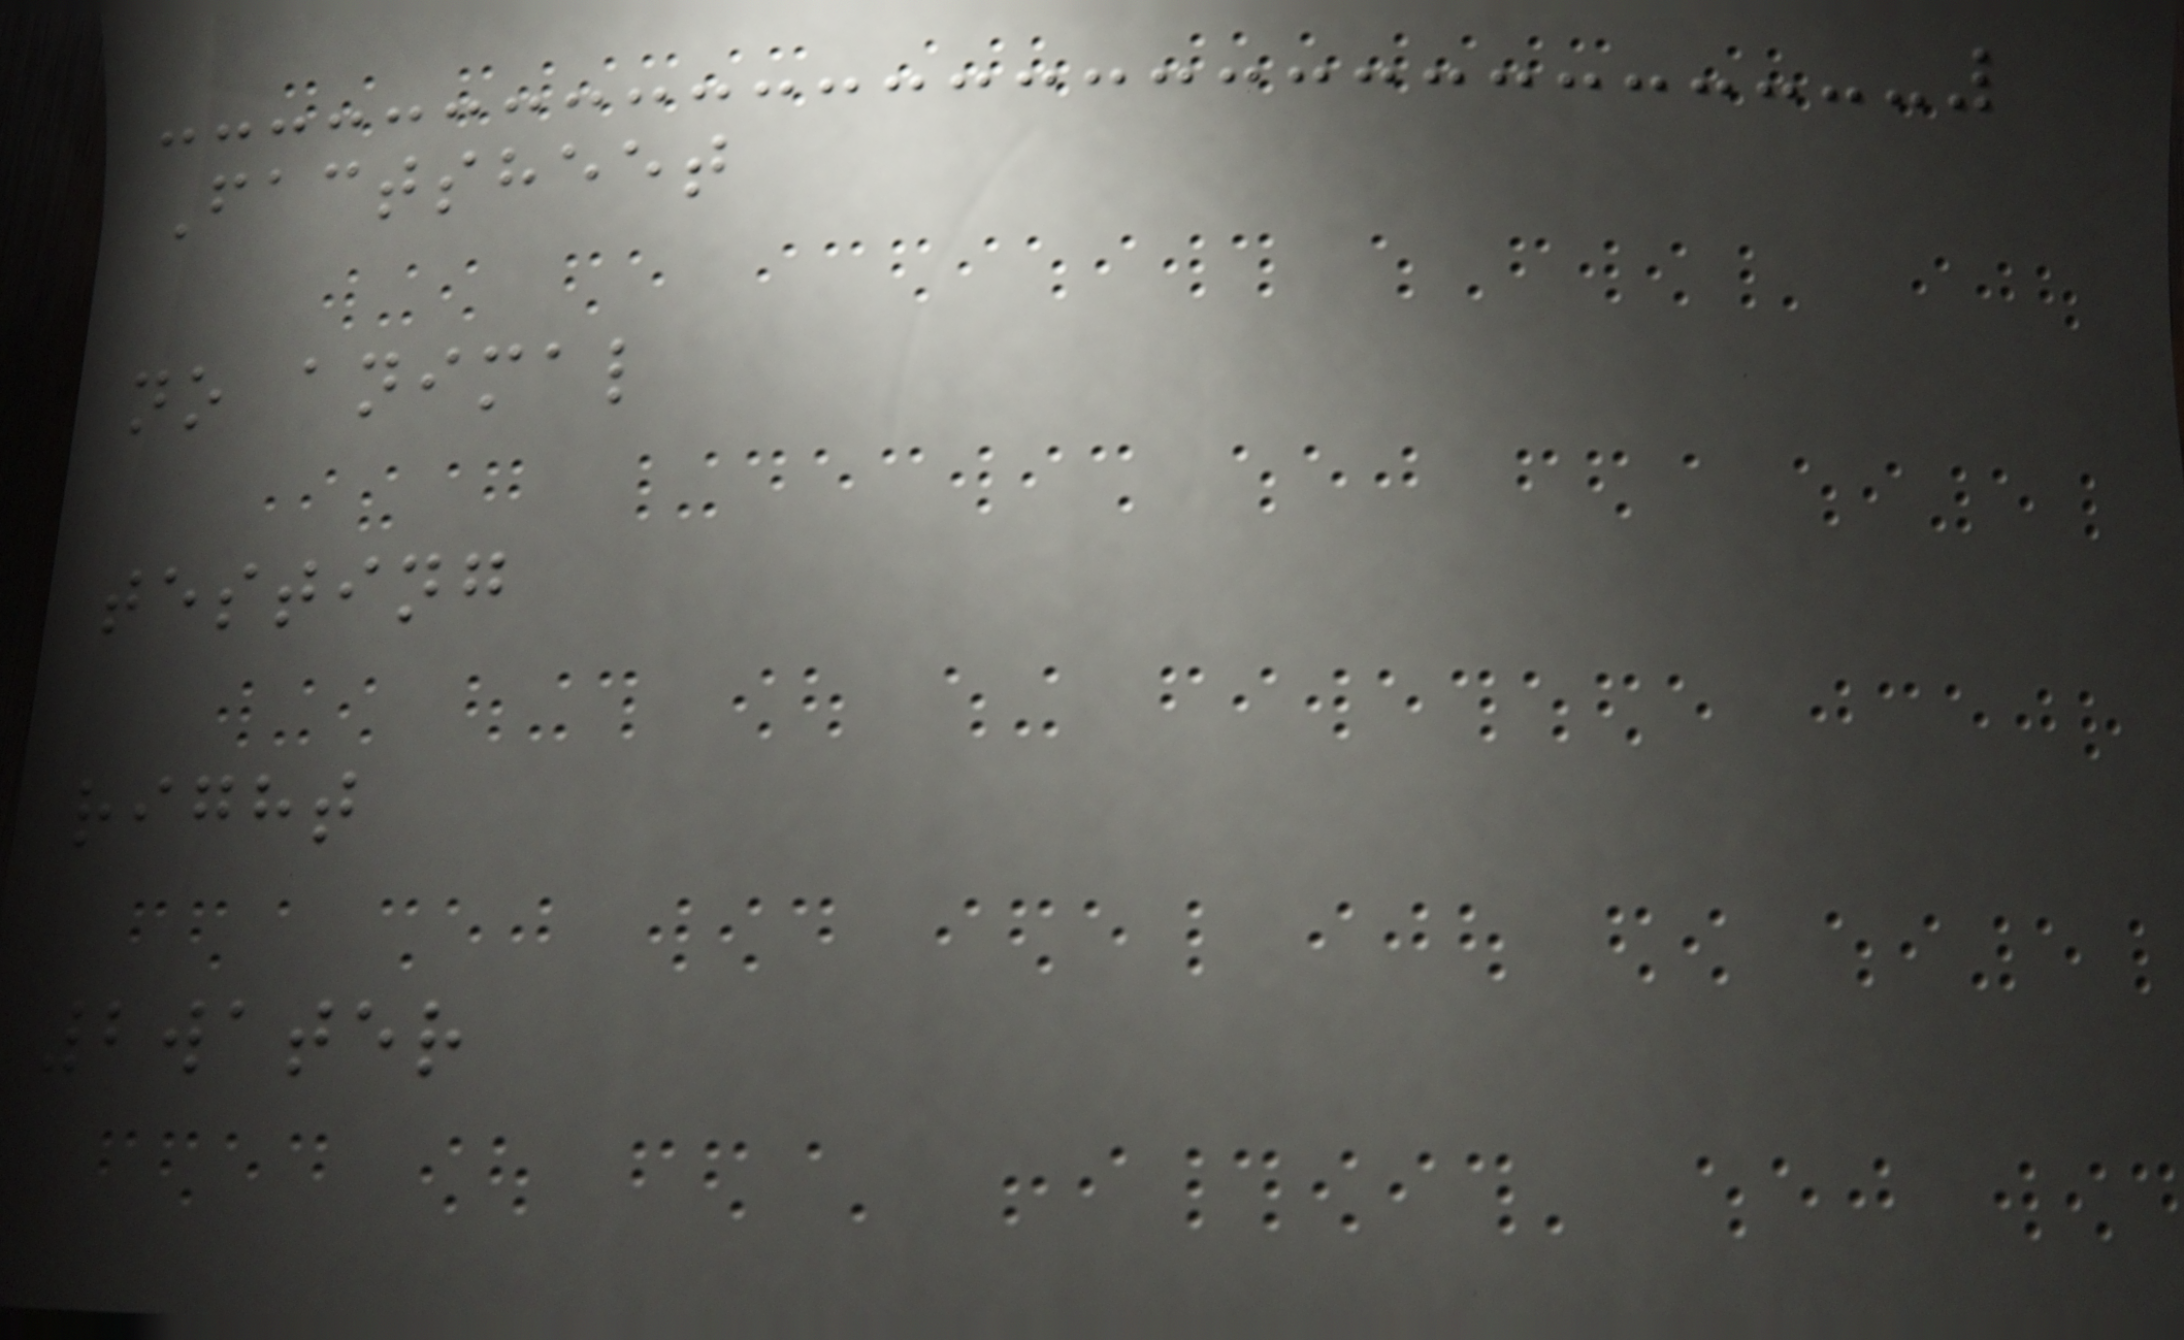Factsheet
no animal
testing
right
2water
